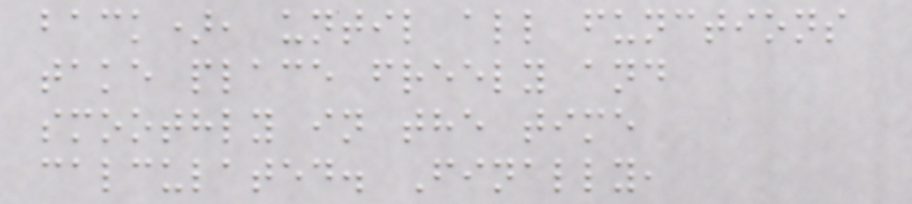back), until all functions
take place freely and
smoothly in the time
calculated. Finally,
